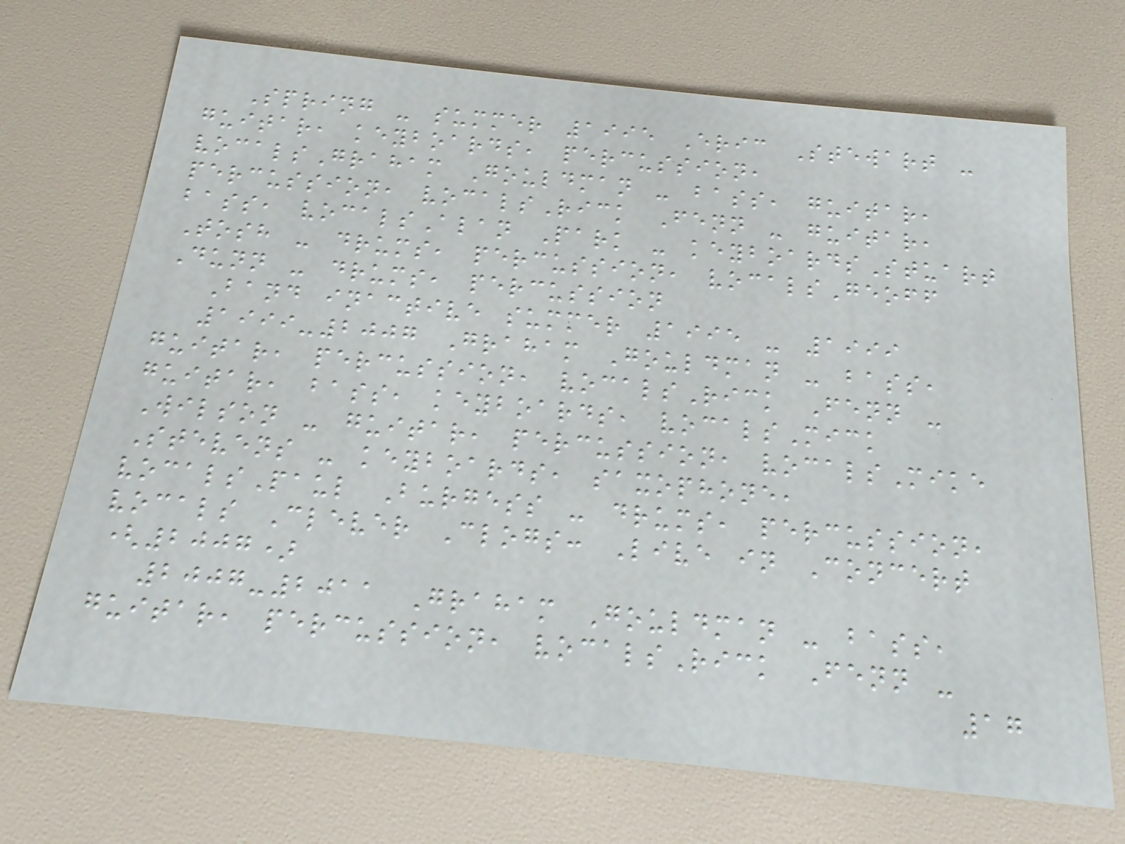Spring - summer 1995 Eric Stewart -
guitar, keyboards, percussion,
vocalsGraham Gouldman - bass, guitar,
percussion, vocalsRick Fenn - guitar,
bass, vocalsAlan Park - keyboardsStuart
Tosh - drums, percussion, vocalsGeoff
Dunn - drums, percussion
Band inactive summer 1995 - 1999
1999-2007 Graham Gouldman - bass,
guitar, percussion, vocalsRick Fenn -
guitar, bass, keyboards, vocalsMick
Wilson - guitar, percussion, vocalsMike
Stevens - keyboards, saxophone,
vocalsPaul Burgess - drums, percussion,
vocals Clever Clogs: Live in Concert
(2007)
2007-2011 Graham Gouldman - bass,
guitar, percussion, vocalsRick Fenn -
17
